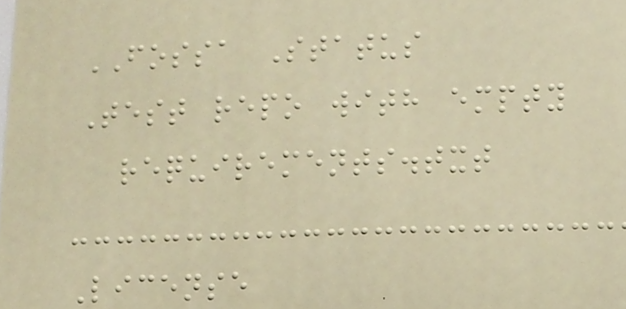FOSSA Status
Test repo with empty
requirements.txt
License
